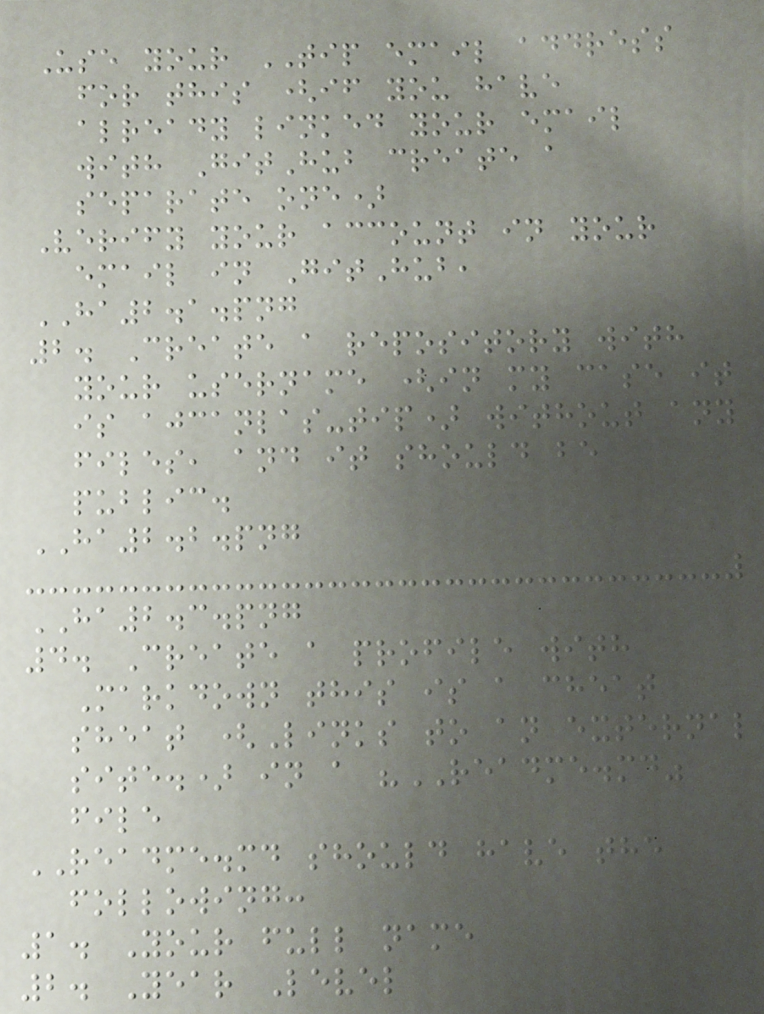Use your TIP email address
for this (if you have
already linked your email
with GitHub create a
separate one)
Verify your account in your
email in GitHub,
HA2.1.png
2. Create a repository with
your username (in my case it
is ajcanlas-tip) without any
files, and it should be
public.
HA2.2.png
HA2.3.png
4. Create a profile with
Markdown this is a cheat
sheat (Links to an external
site.) in a "README.md"
file
README.md should have the
following:
1. Your full name
2. Year Level
